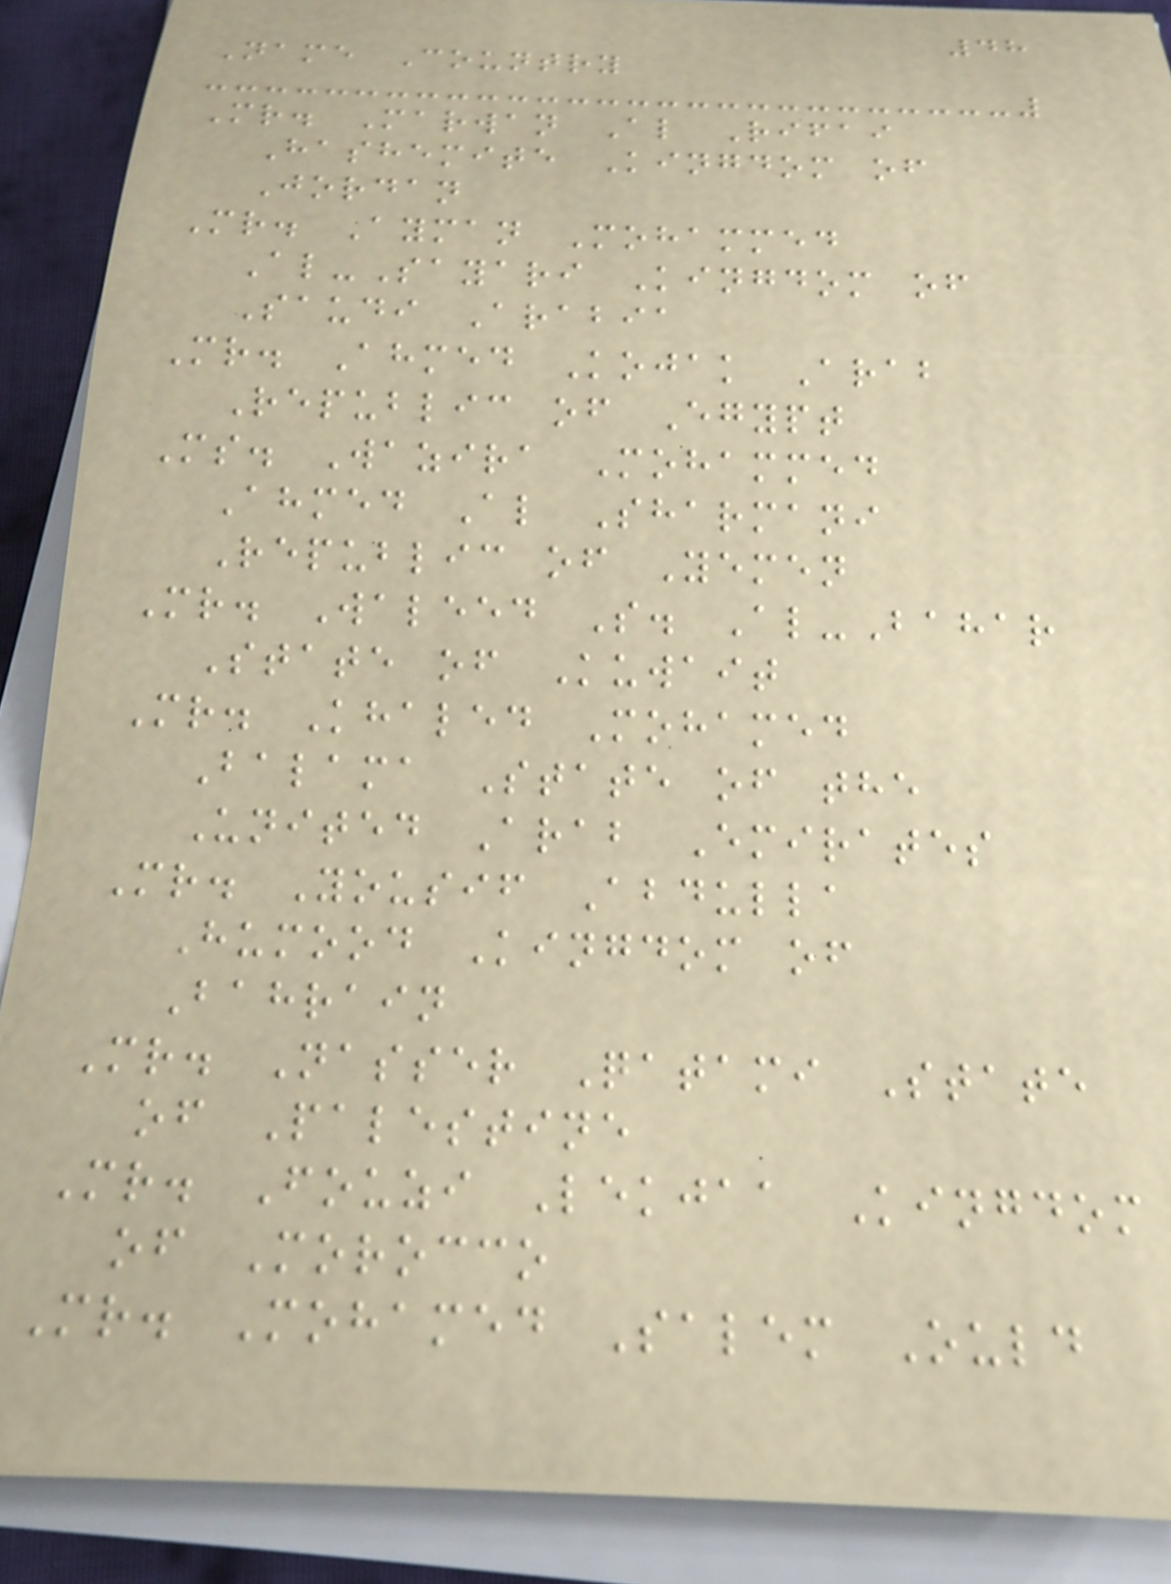48
Name Country
Mr. Marwan Al Rifai
Hashemite Kingdom of
Jordan
Mr. Ayman Mohammed
Al-Sayari Kingdom of
Saudi Arabia
Mr. Ahmed Kojak Arab
Republic of Egypt
Ms. Wazira Mohammed
Ahmed Al Sharmani
Republic of Yemen
Mr. Waleed S. Al-Bahar
State of Kuwait
Mr. Khaled Mohamed
Balama State of the
United Arab Emirates
Mr. Yousif Abdulla
Humood Kingdom of
Bahrain
Mr. Nasser Qatami State
of Palestine
Mr. Fouzi Lekjaa Kingdom
of Morocco
Mr. Mohamed Salem Ould
